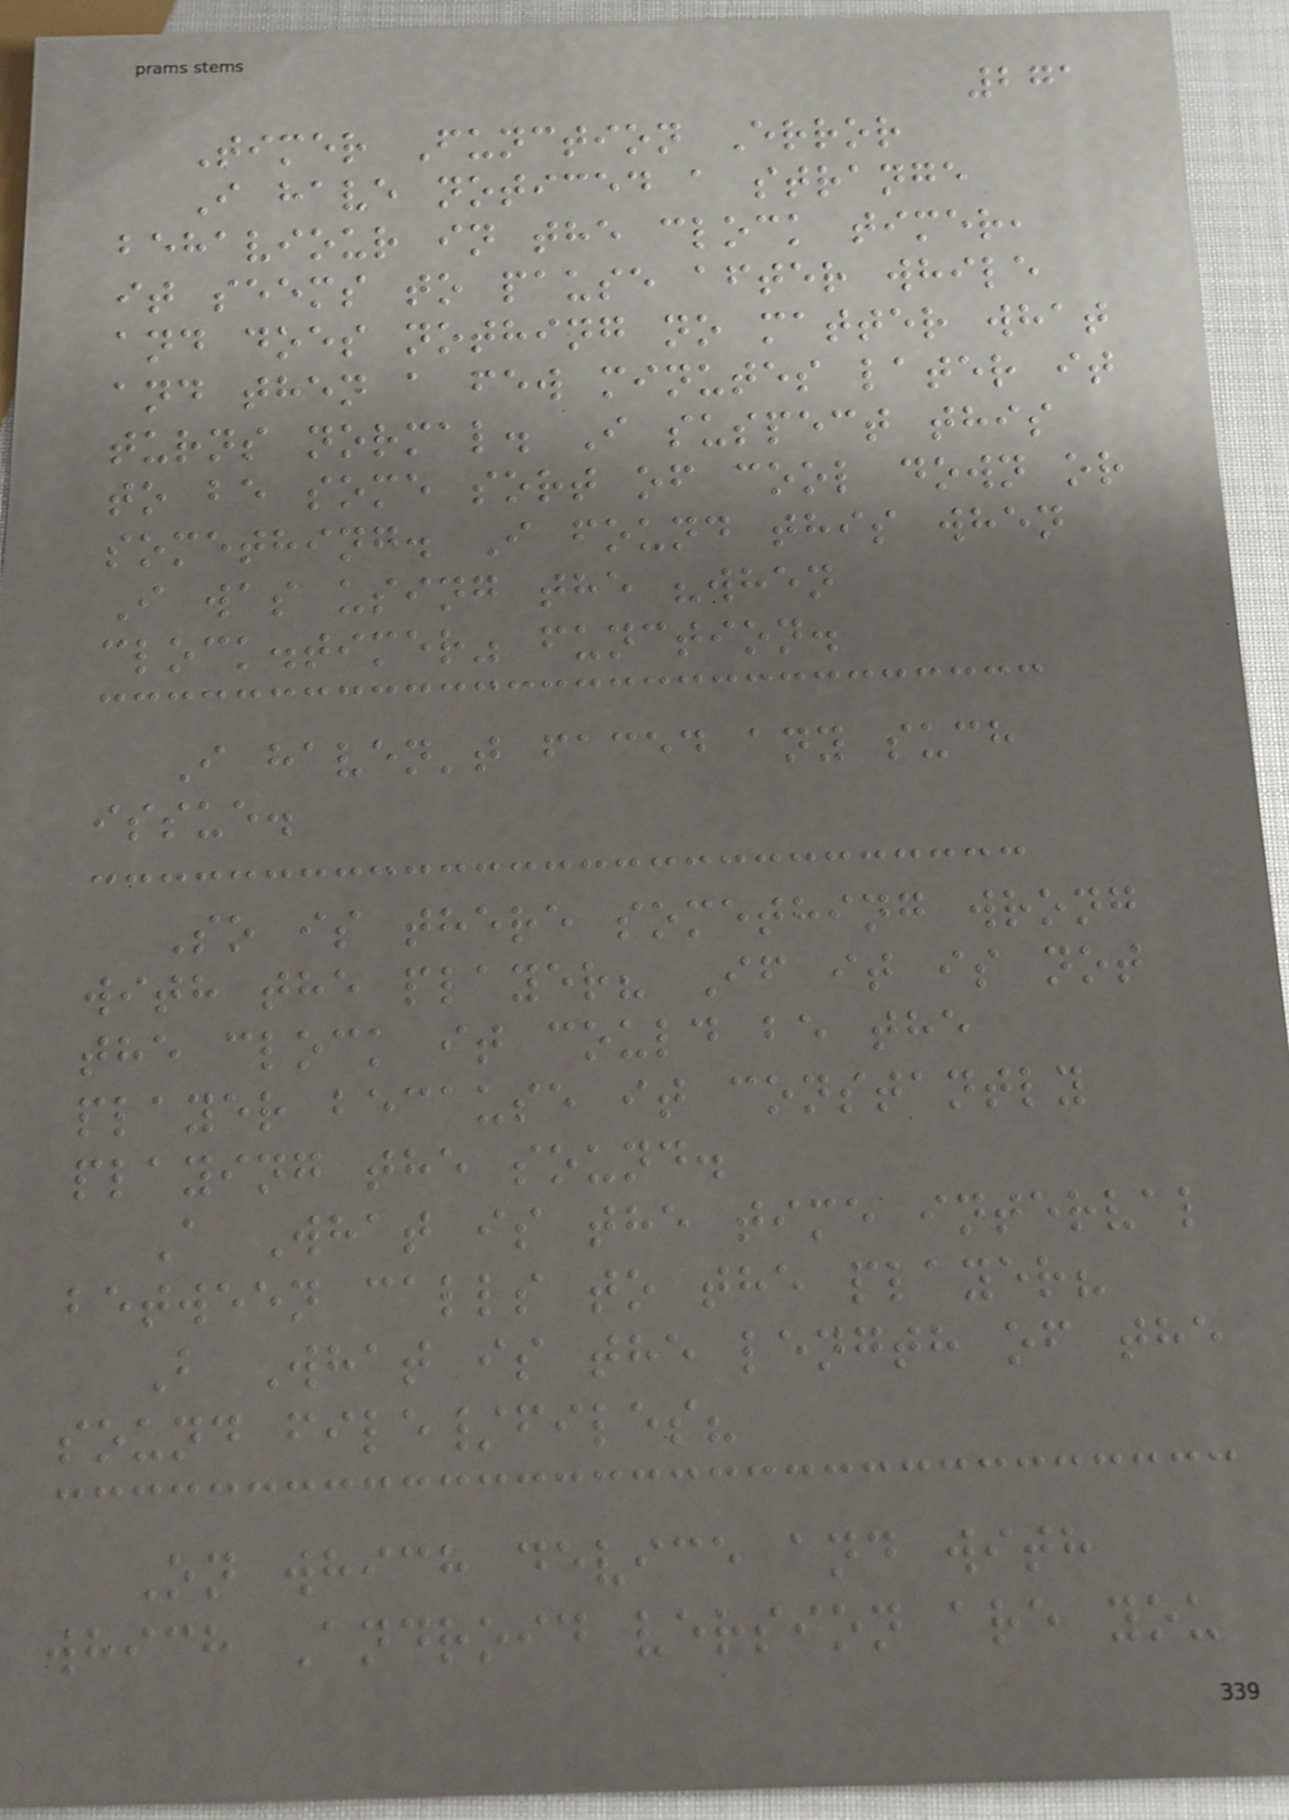271
Timer Function Error
I have noticed a strange
behaviour in the clock timer,
it seems to pause after while
and does nothing no matter what
and then a few minutes later it
turns normal. I suspect this
to be some sort of cool down or
something. I found this when
I was using the "when
clock.timer" function.
I haven't faced any such
issue.
So is there something wrong
with the player? If it is not
the clock it could be the
player because it constantly
playing the sound.
A What is the time interval
between calls to the player?
B What is the length of the
sound file/files?
On which device and with
which Android version are you
